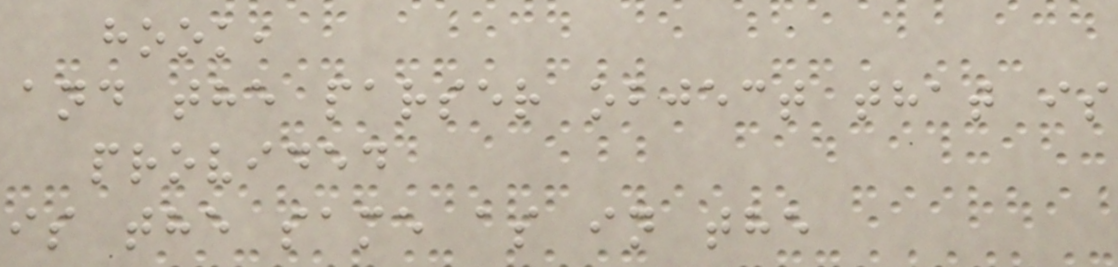hook,
and the parser object that is
provided
is the same as in the
